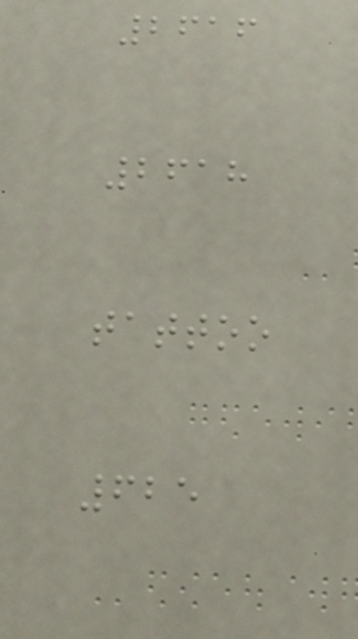2616
2618
tattoo
625
